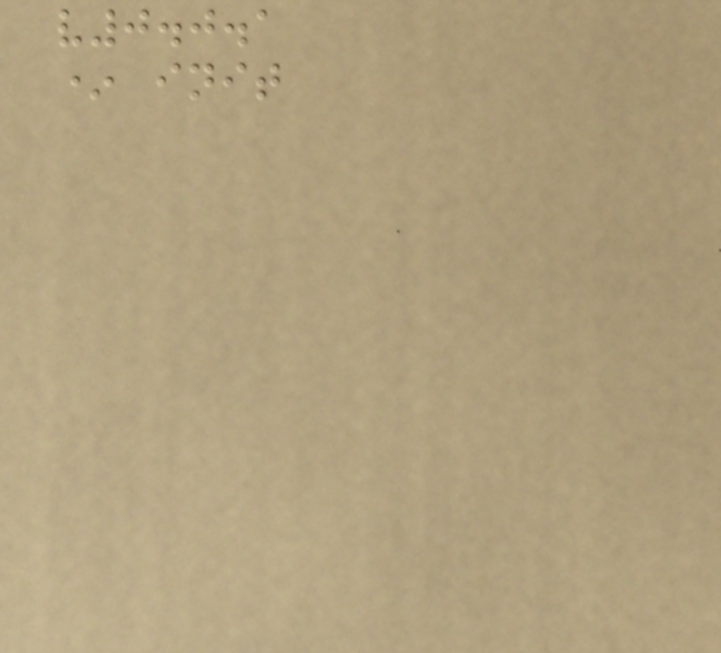v0.0.1
* init
